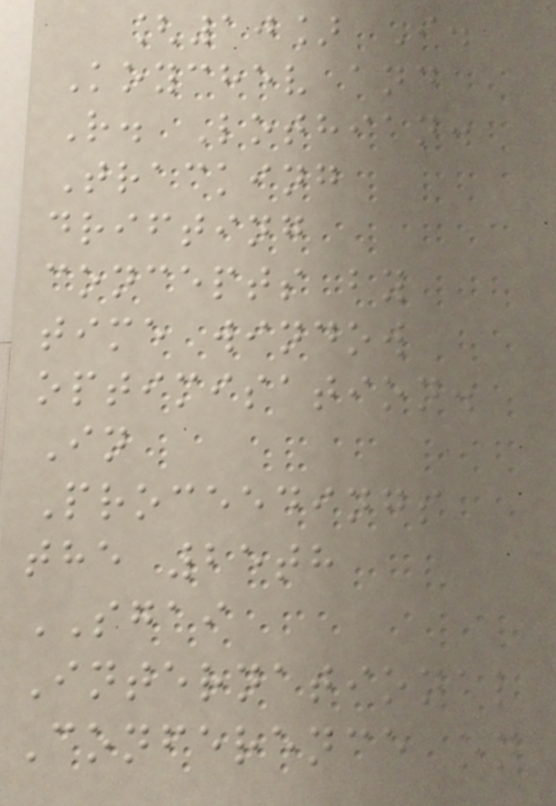[10] I.
Koychev and
R. Lothian.
Tracking
drifting
concepts by
time window
optimisation.
In
Proceedings
the 25th
SGAI
International
Conference on
